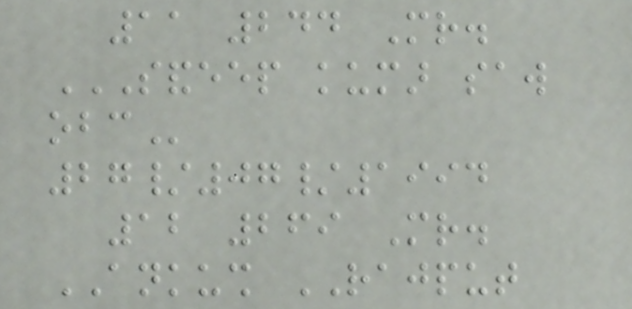11 244 Mr.
SANDEEP KUMAR SAW
OBC
27/07/1994
12 269 Mr.
ANKUSH RAJPUT
